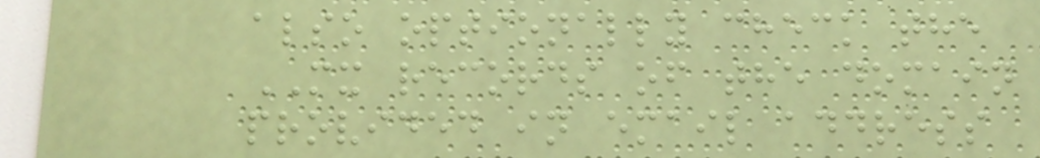also optionally check the
MX records of the domain
provided in email address
